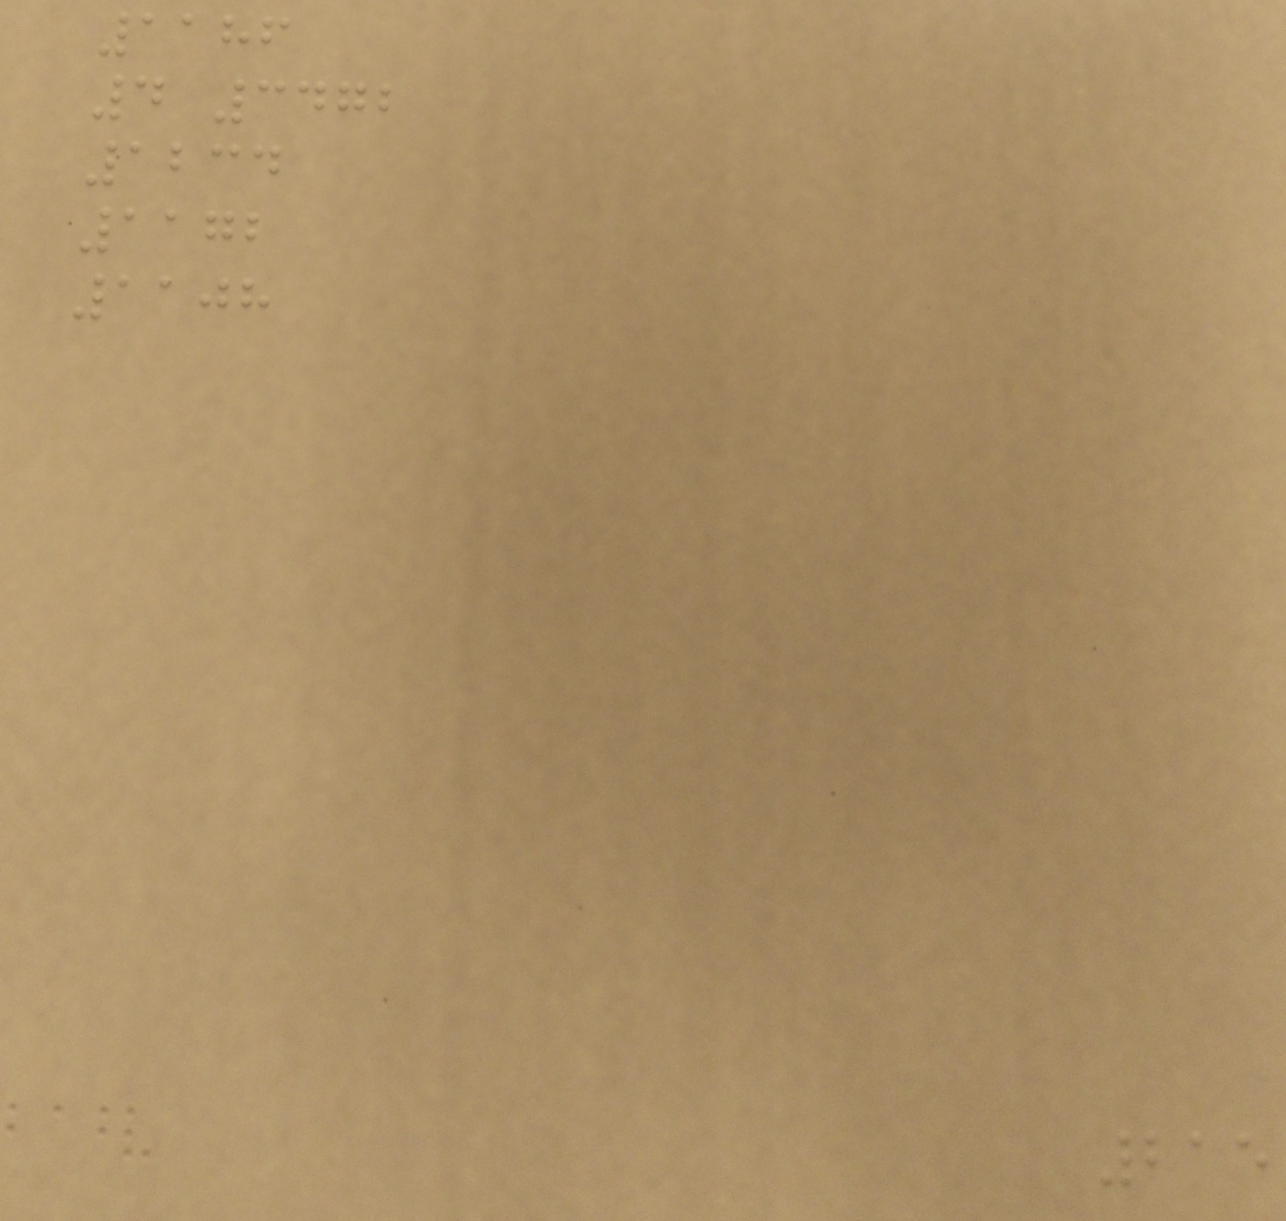1186
4 3472
1234
1172
1108
215
